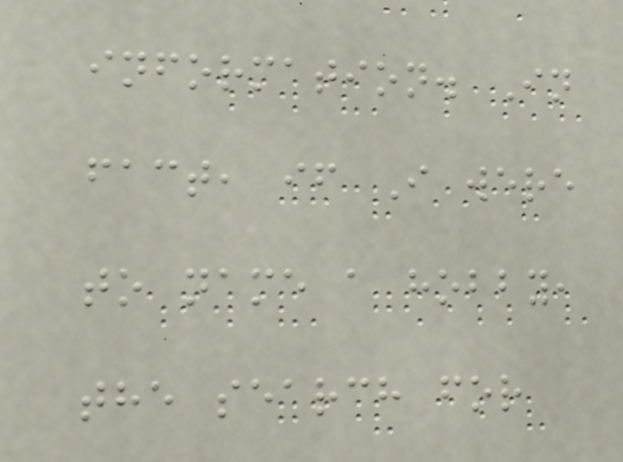information. In
fact, if I were
to name a hobby,
the search for
